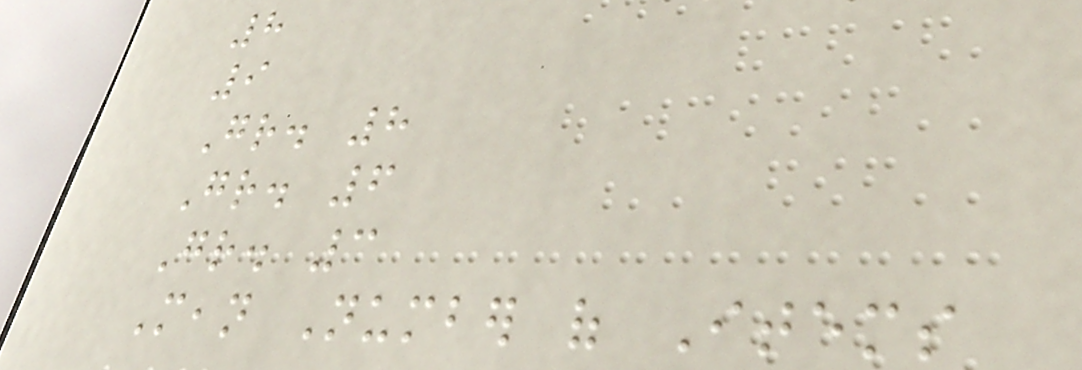8
9
Gr. 8
Gr. 6
Gr. 3
Mean Number of Items
